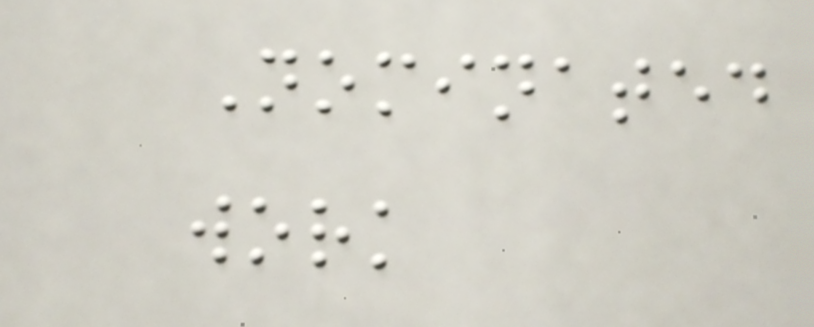Nominated
work
